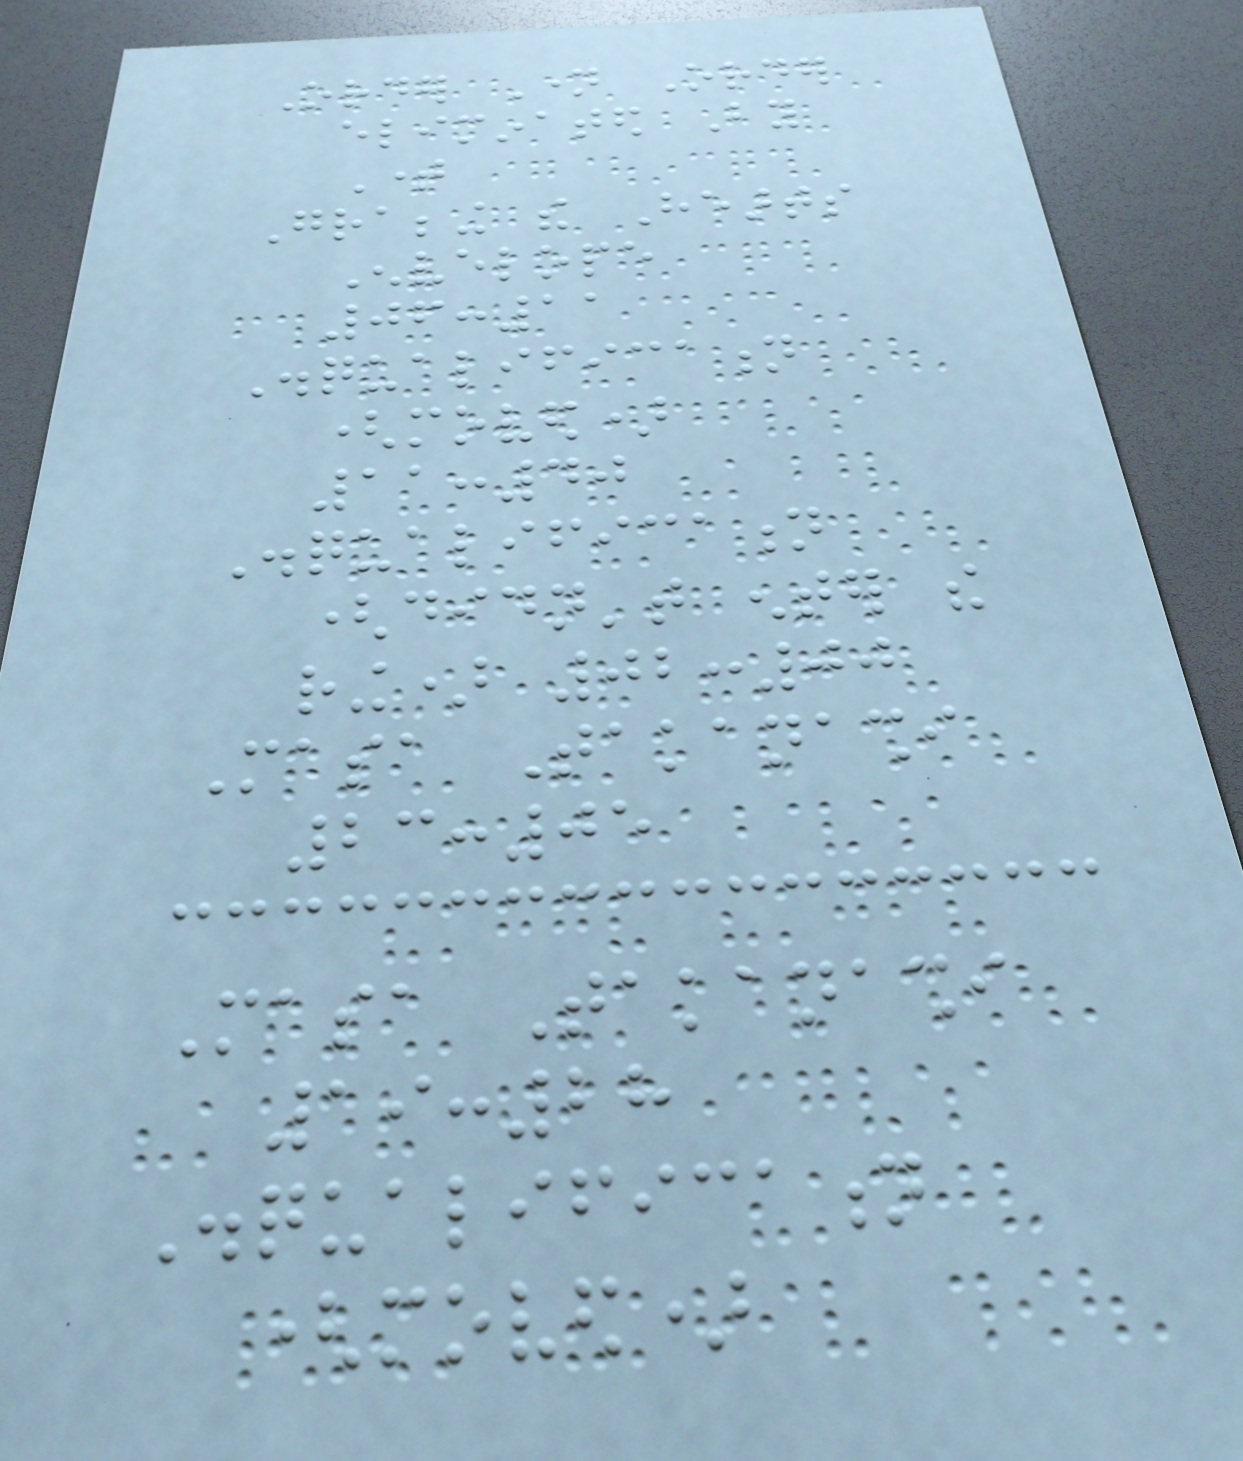Order Name Order
eliminated By
Time
Grabbing the Hearts
Envelope
06:11
Disqualification
(moved)
11:40
Disqualification
(didn't enter the
ring) 02:00
Masa Takanashi
23:05
Masa Takanashi
19:28
Disqualification
(moved)
